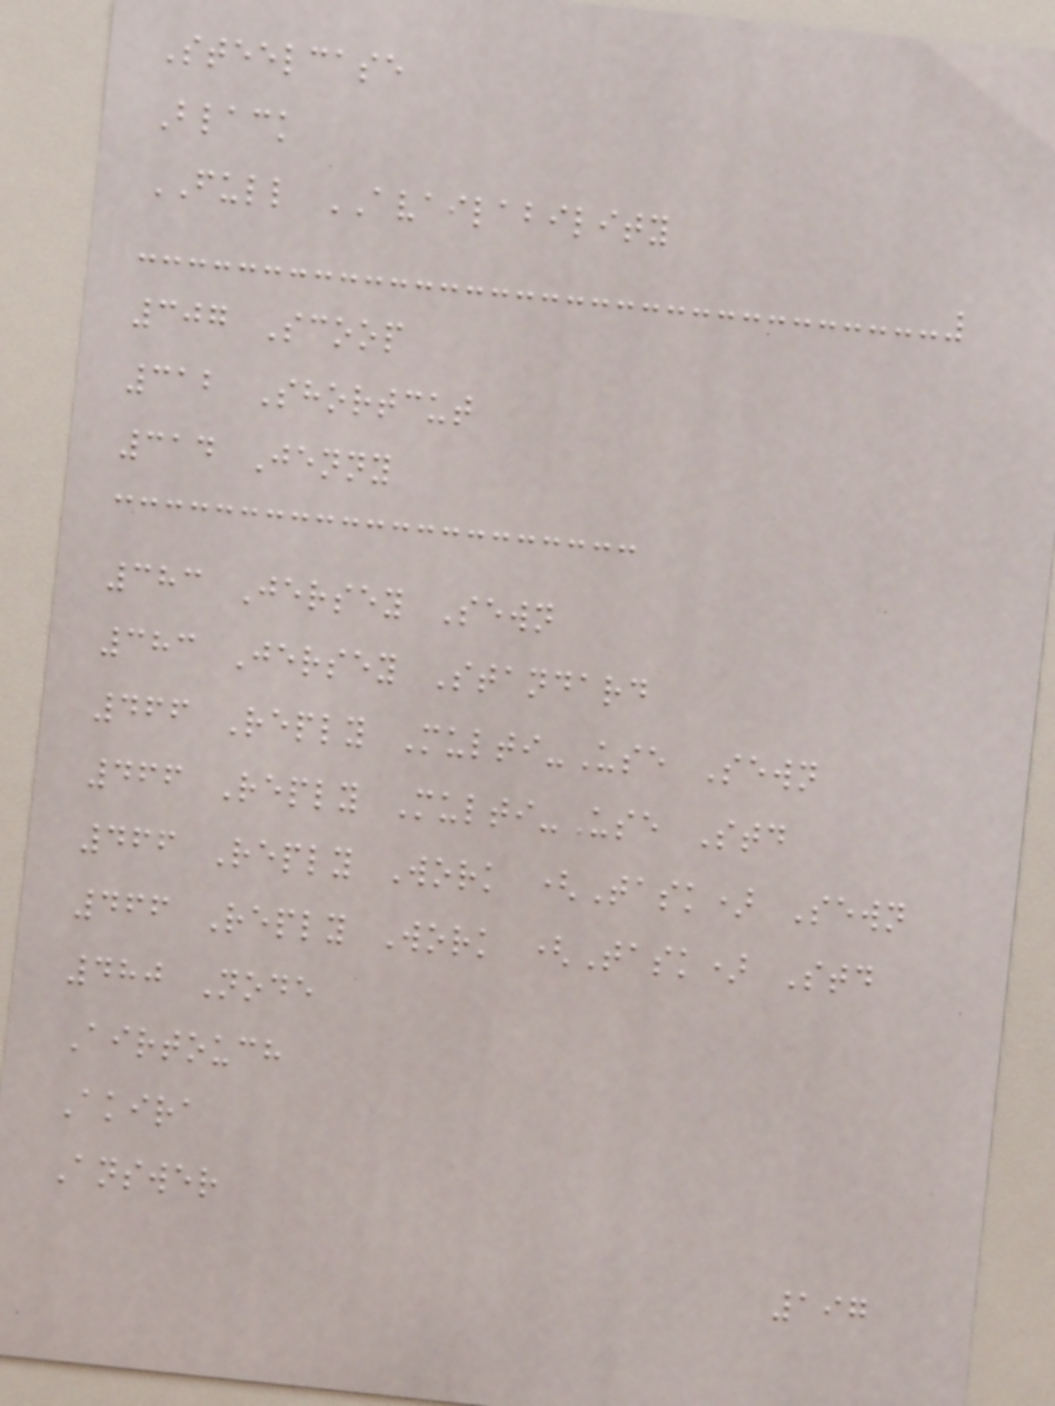Steelcase
Black
FULL AVAILABILITY
307 Scoop
312 Shortcut
314 Jenny
383 Jersey Sewn
383 Jersey Standard
466 Reply Multi-Use Sewn
466 Reply Multi-Use Std
466 Reply Work (Task) Sewn
466 Reply Work (Task) Std
480 Node
Airtouch
Akira
Answer
197
